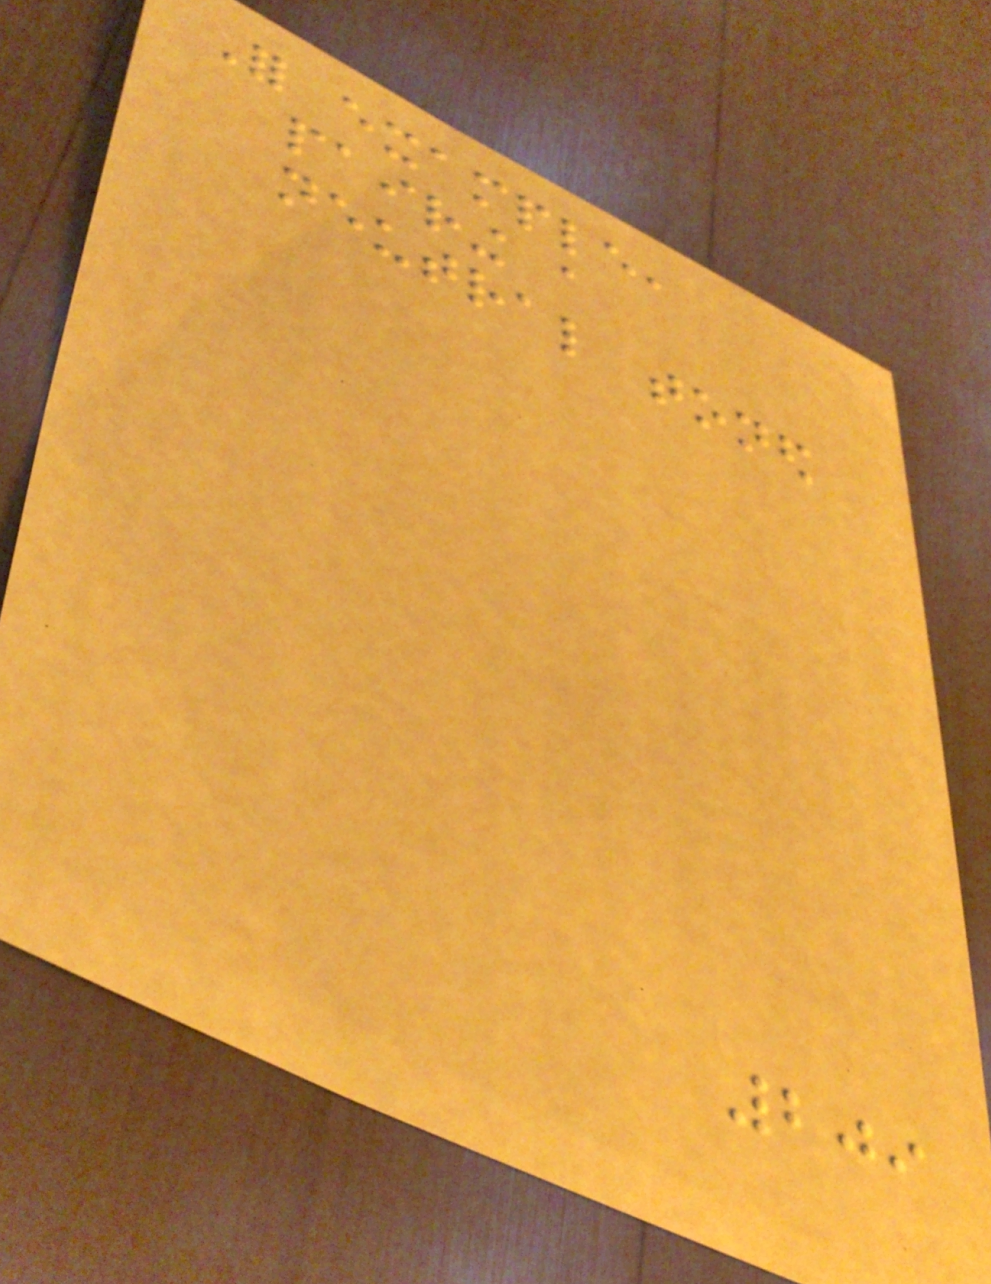For example,
pairing a
neutral toned
209
